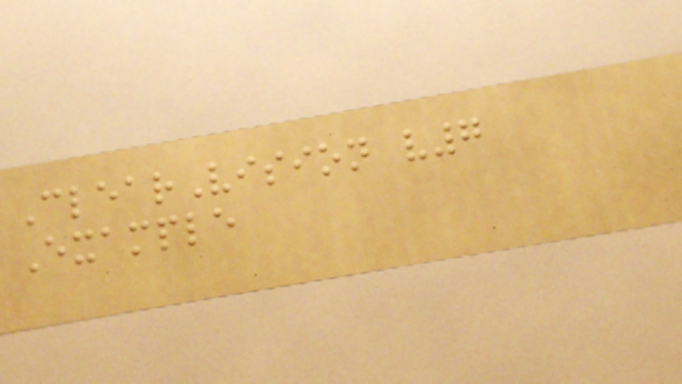ClearVision v7
Example
